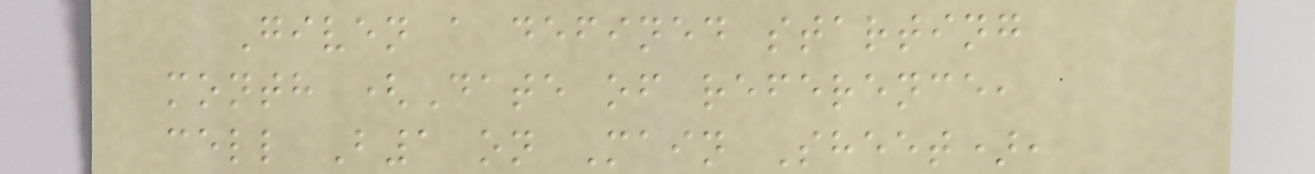Given a defined starting
month (Date of reference,
cell B1 on Main Sheet),
